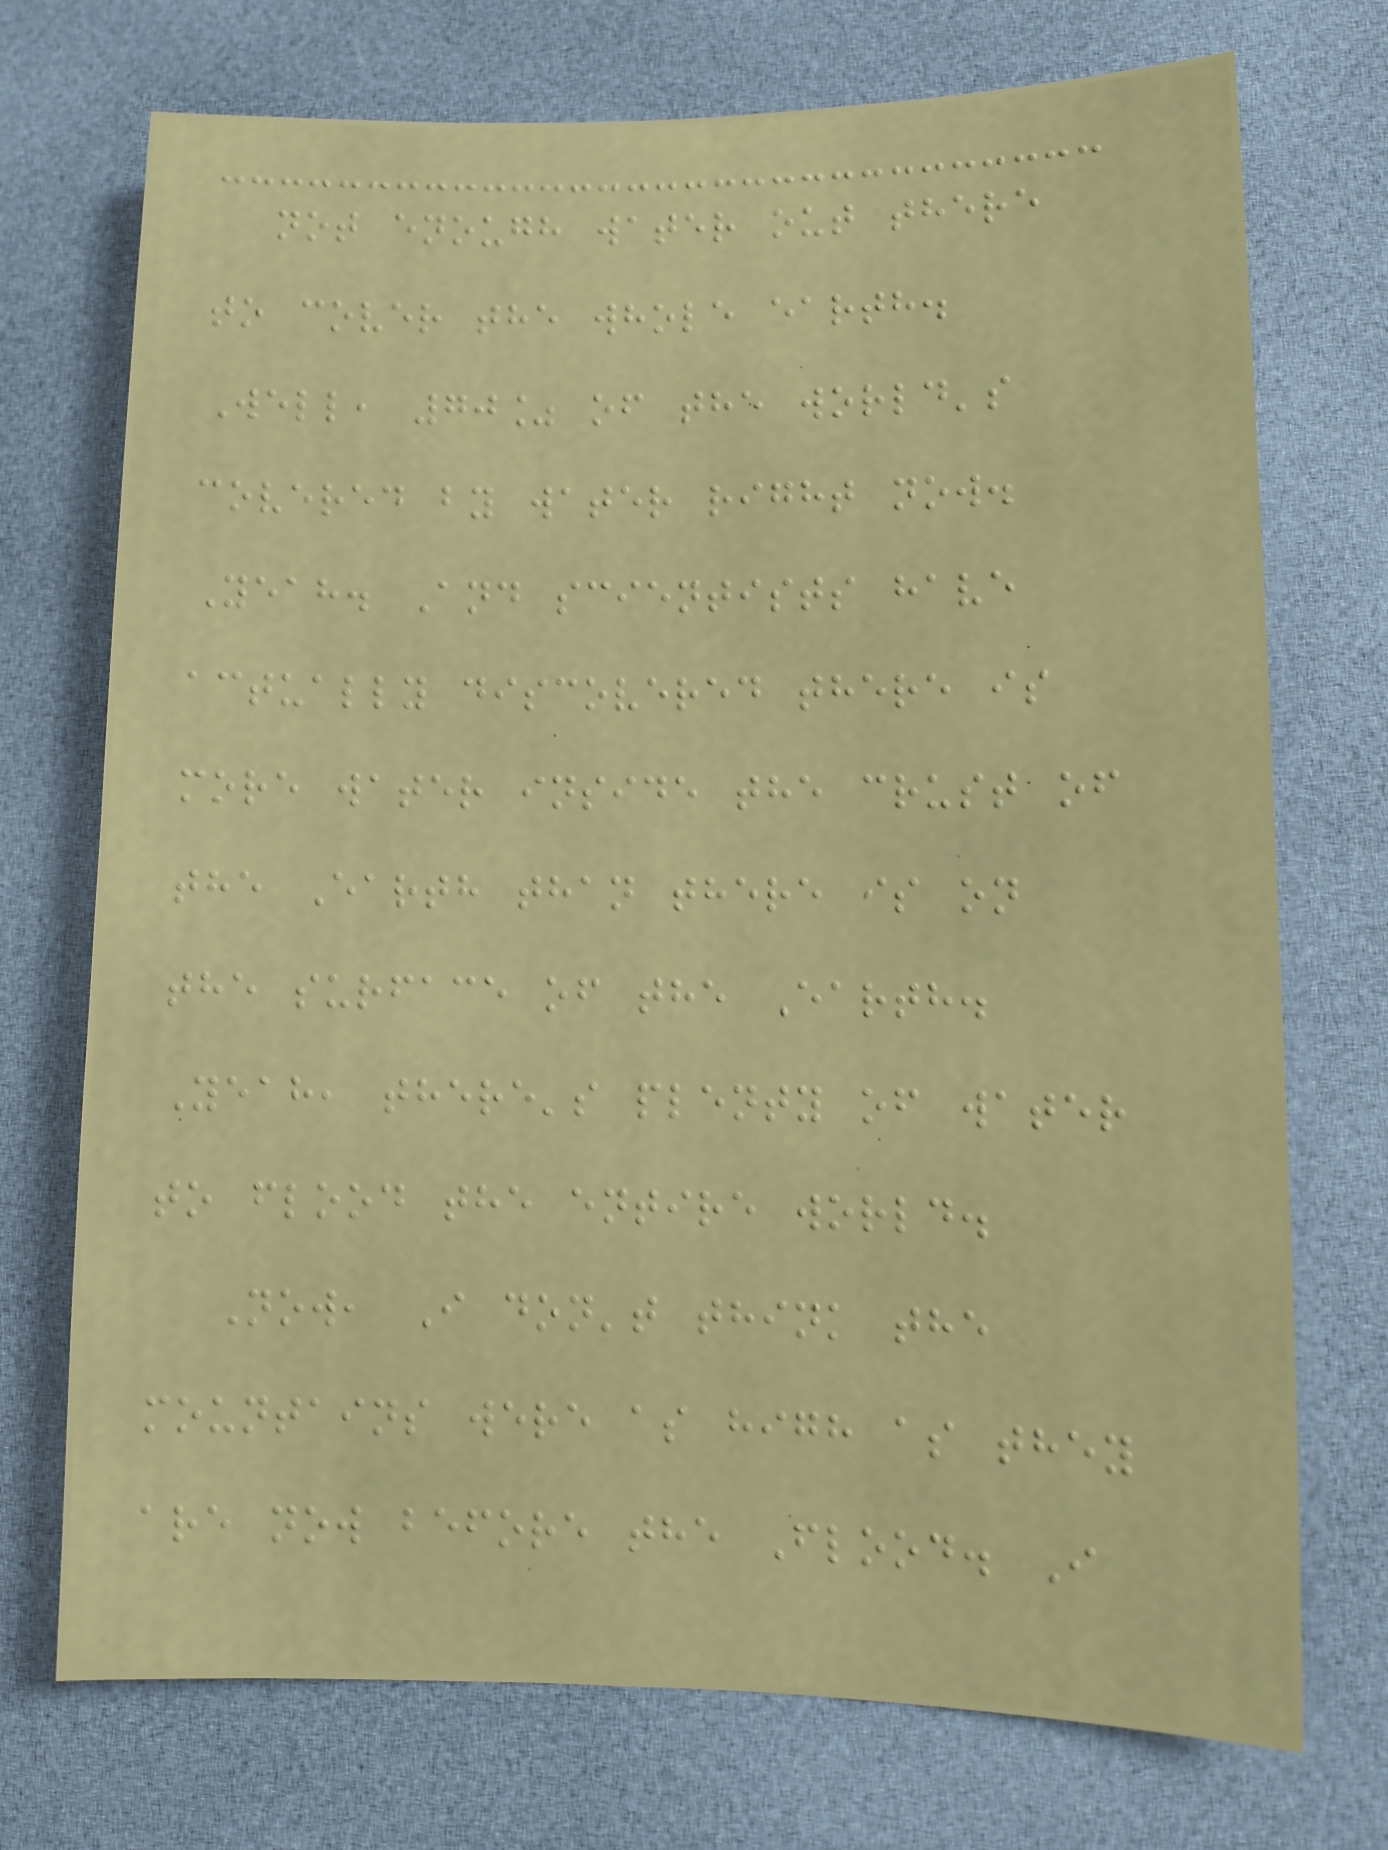not enough water out there
to cover the whole earth.
Well, 70% of the world's
covered by water right now.
Yeah. And scientists have
actually discovered there is
more water inside the crust of
the Earth than there is on
the surface of the Earth.
Yeah, there's plenty of water
to flood the entire world.
Now, I don't think the
mountains were as high as they
are now before the Flood. I
